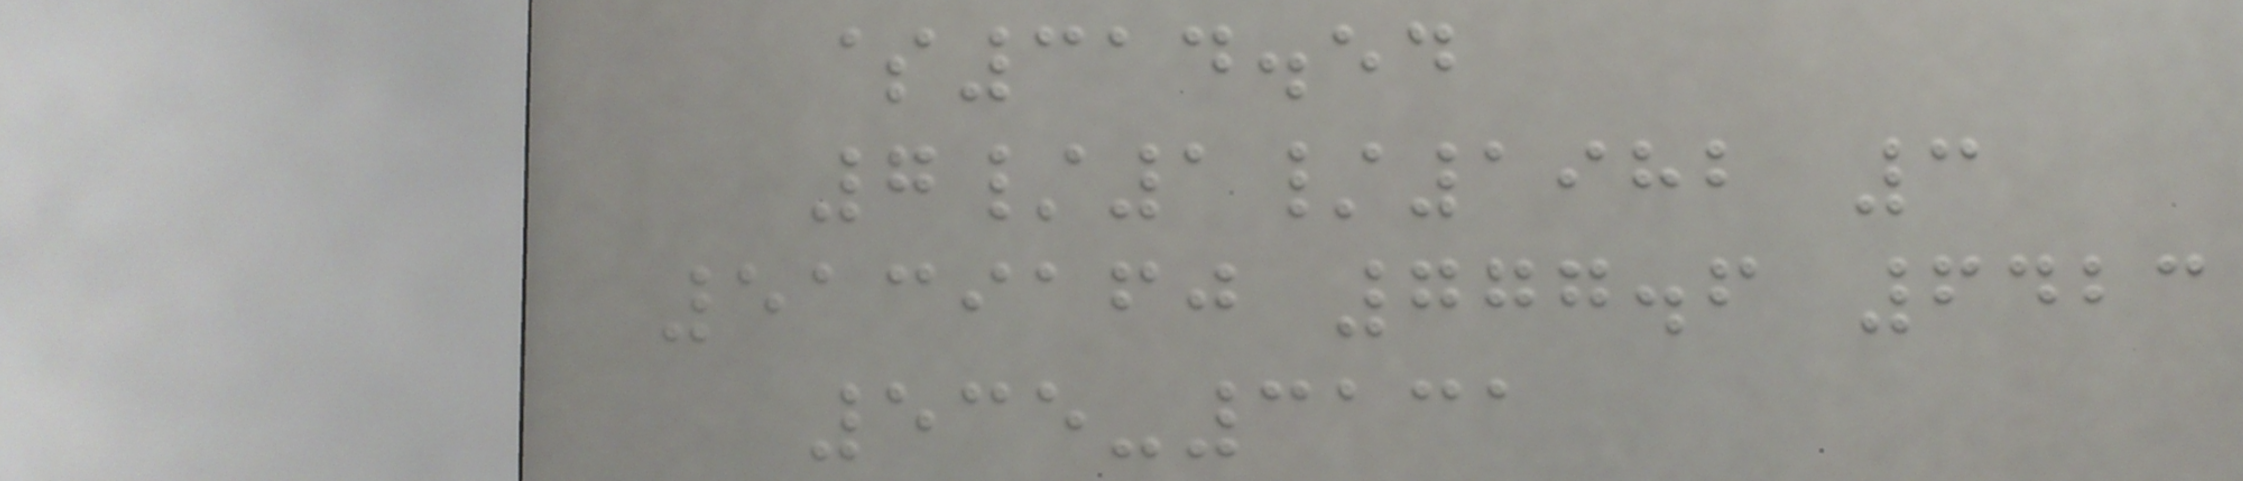$314.54
7/1/1982 3
5139160 777.6 6423
535-3131
